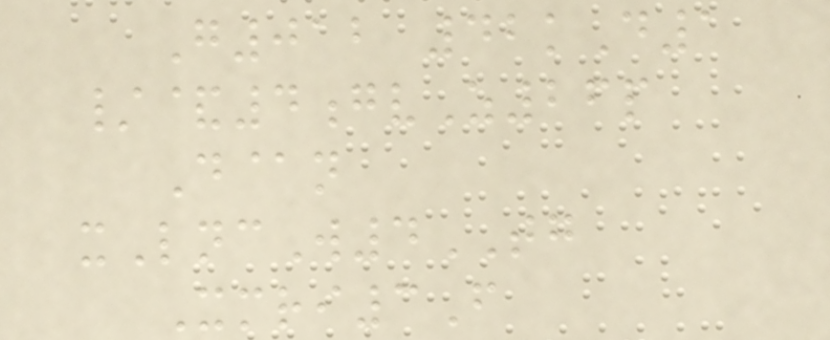G012 42kD1
/&4gvZ26p
D@n
xLncW4TG
Xmri3F
